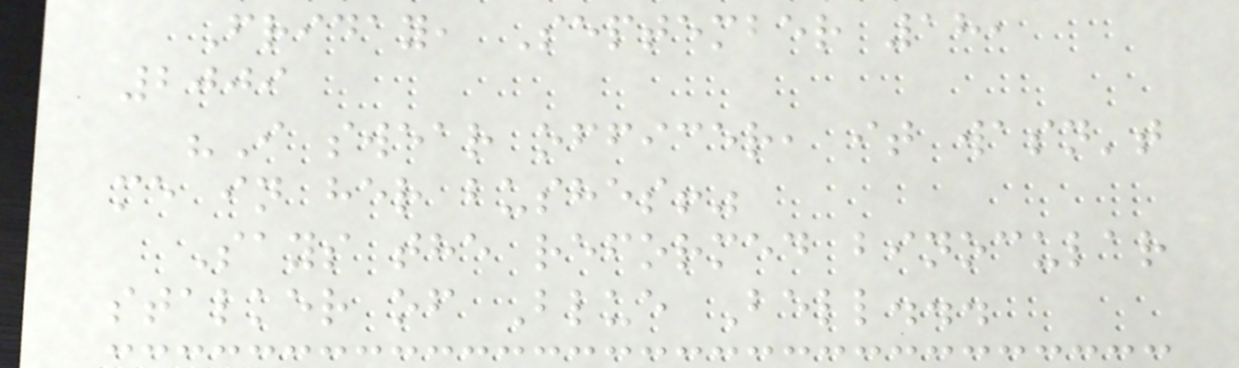Friday, September 18,
2009
"I swear officer, it wasn't
me in her bushes!"
Says the reformed binocular
stalker of Blue Bell...
